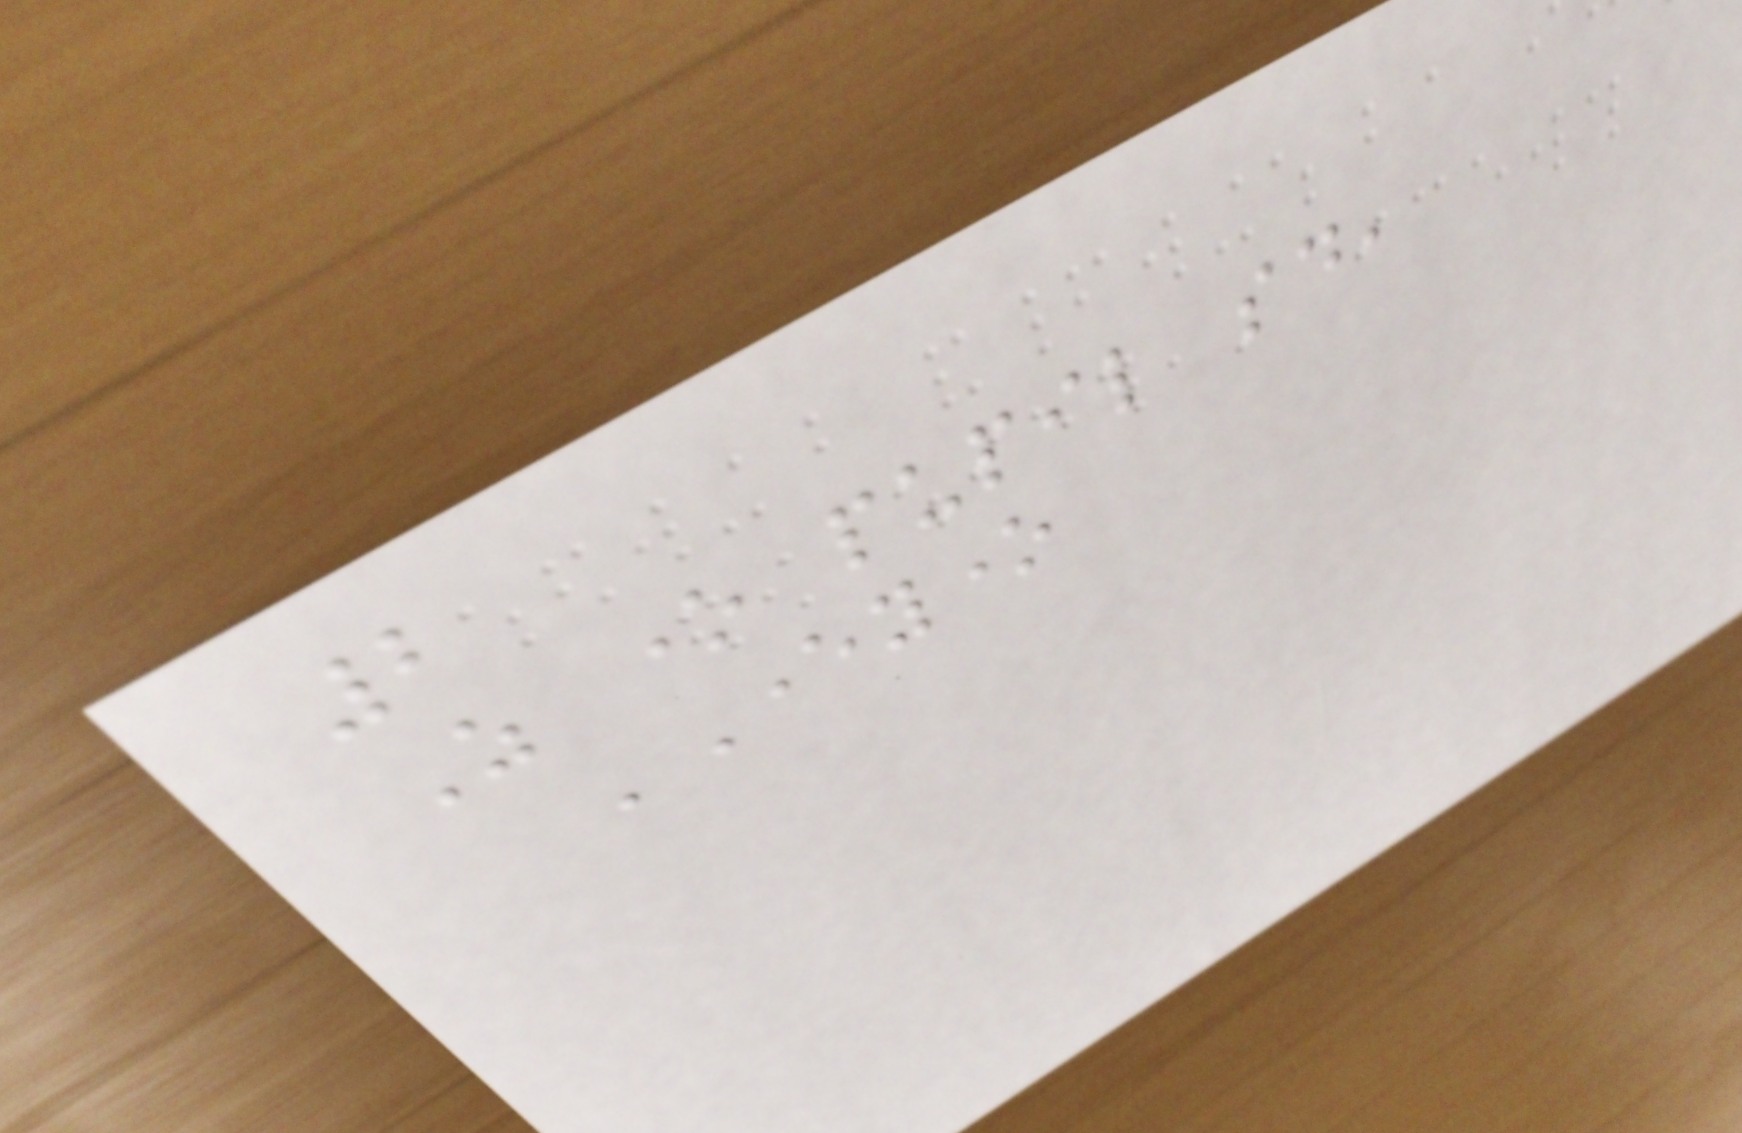2
As one pupil said,
'Everyone
